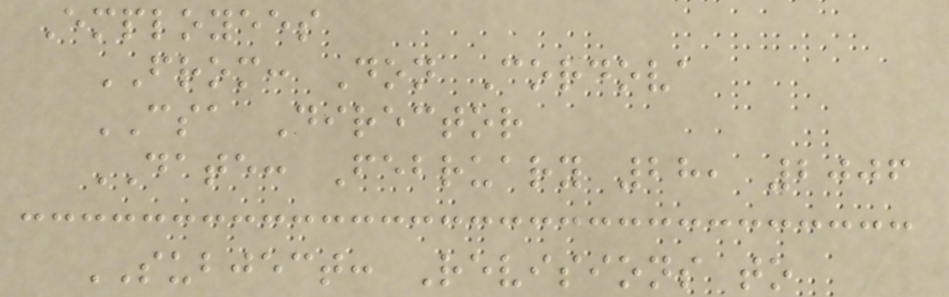Employees
FROM: Don Cordova
CSA Director
DATE: February 28, 2006
SUBJECT: Revisions to
